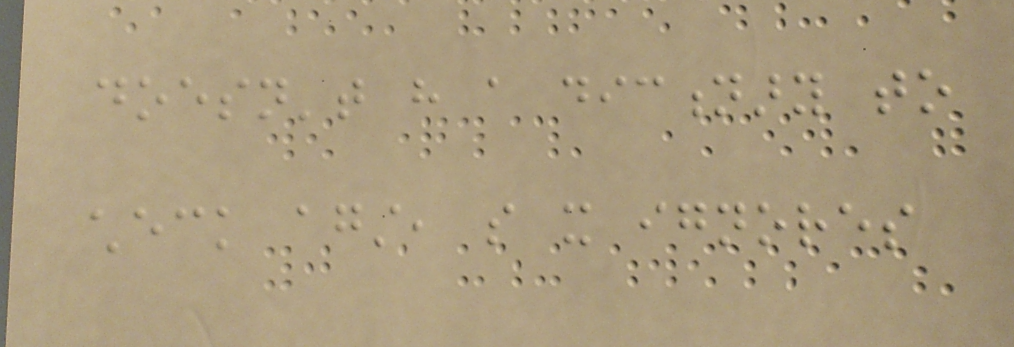doesn't have a dictionary to
check against, so it ignores
